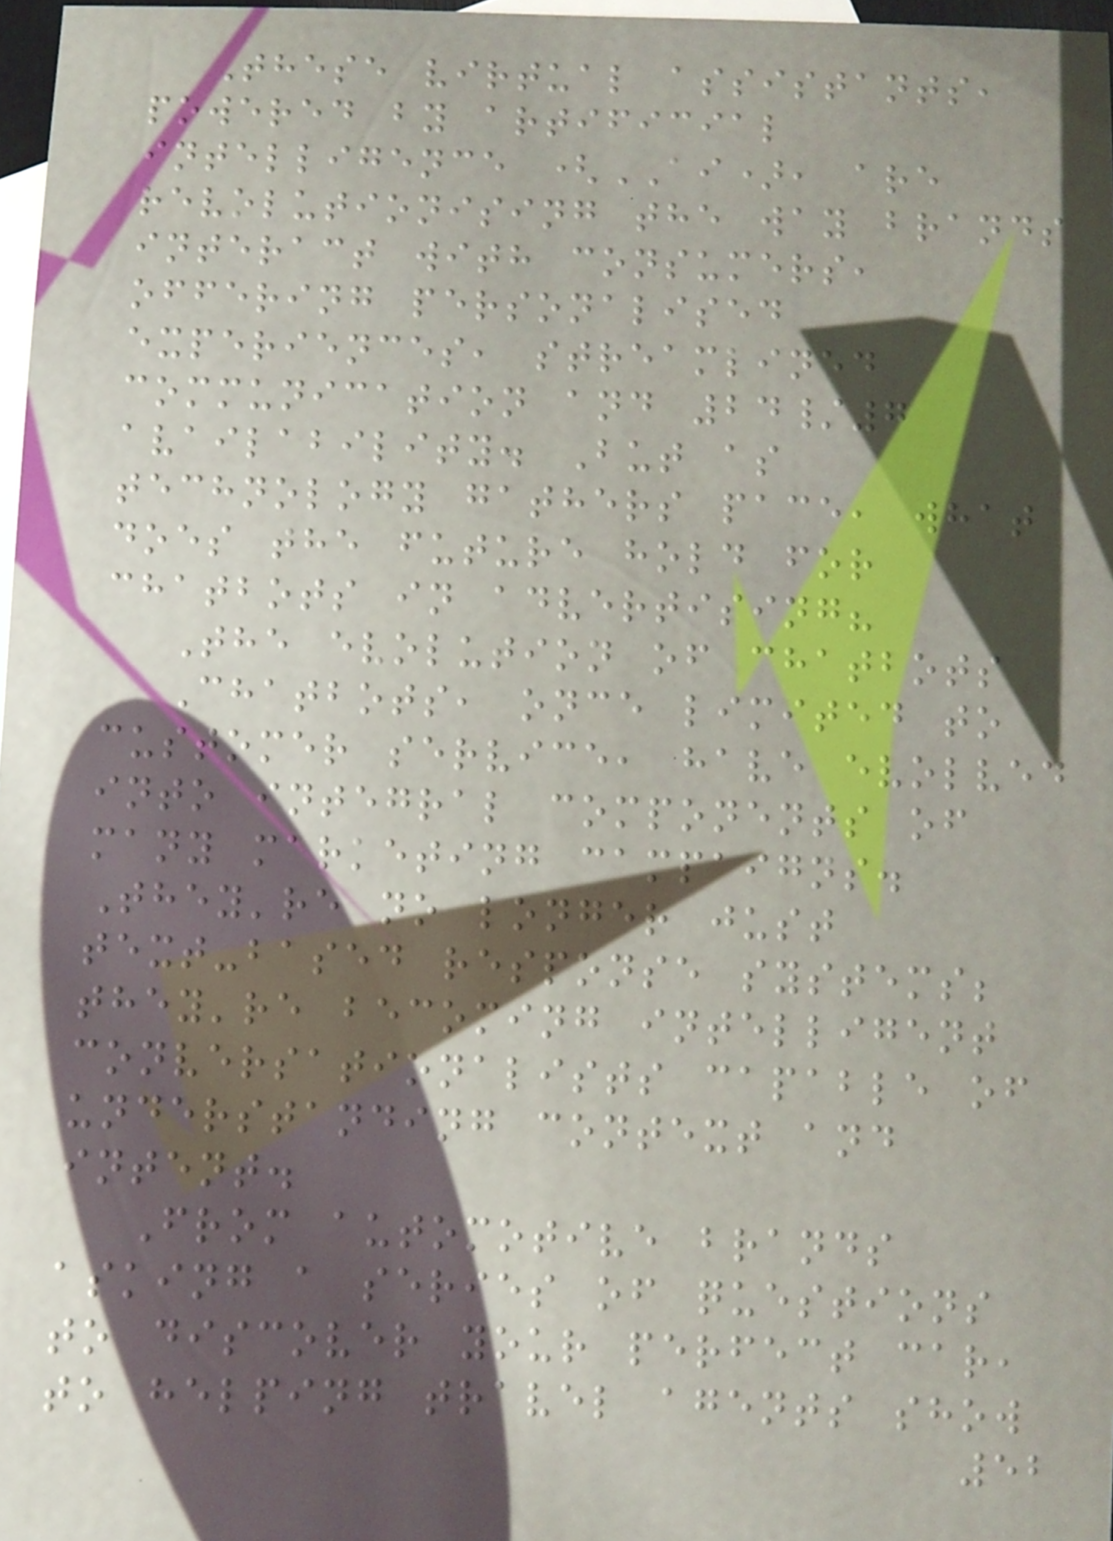These virtual assistants,
powered by artificial
intelligence (AI), are
revolutionising the way brands
interact with consumers,
offering personalised
experiences, streamlined
communication and 24/7
availability. But as
technology gathers pace, what
does the future hold for
chatbots in advertising?
The evolution of chatbots
Chatbots, once limited to
customer service, have evolved
into integral components of
many marketing campaigns.
They're no longer just
text-based response systems;
they're becoming intelligent
conversationalists capable of
understanding context and
intent.
From automotive brands
asking a series of questions
to discover your perfect car,
to helping travel agents show
52
